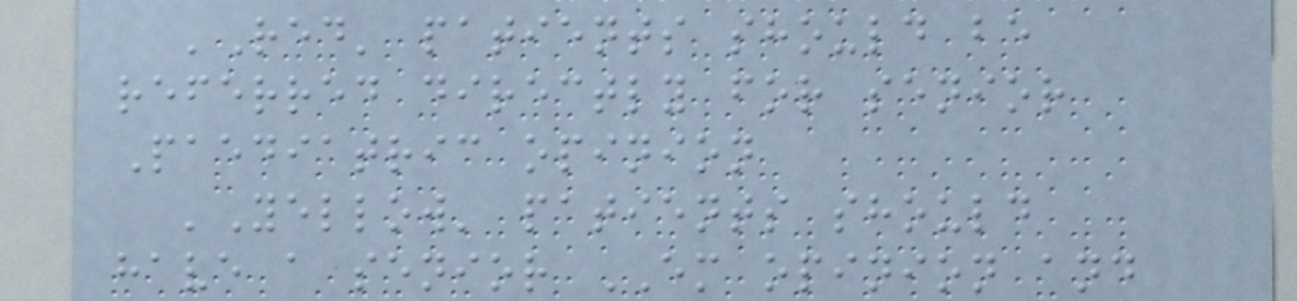'Red' patients should be
referred directly for senior
Paediatric opinion
'Yellow' patients should
have a senior EM opinion and
